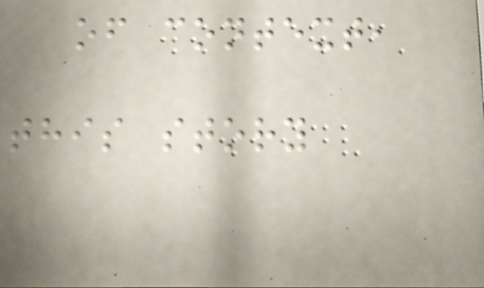of context,
this story
